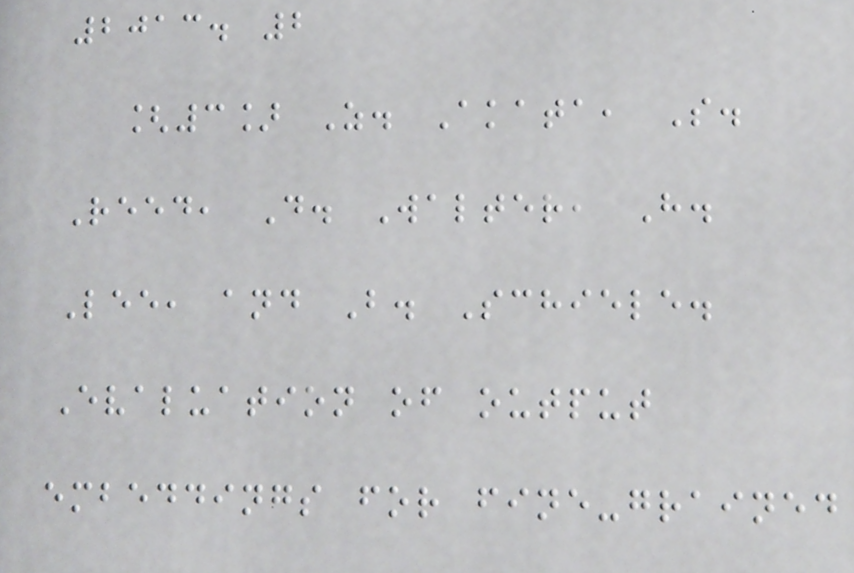2013. 2
[3] Z. Akata, S.
Reed, D. Walter, H.
Lee, and B. Schiele.
Evaluation of output
embeddings for fine-grained
